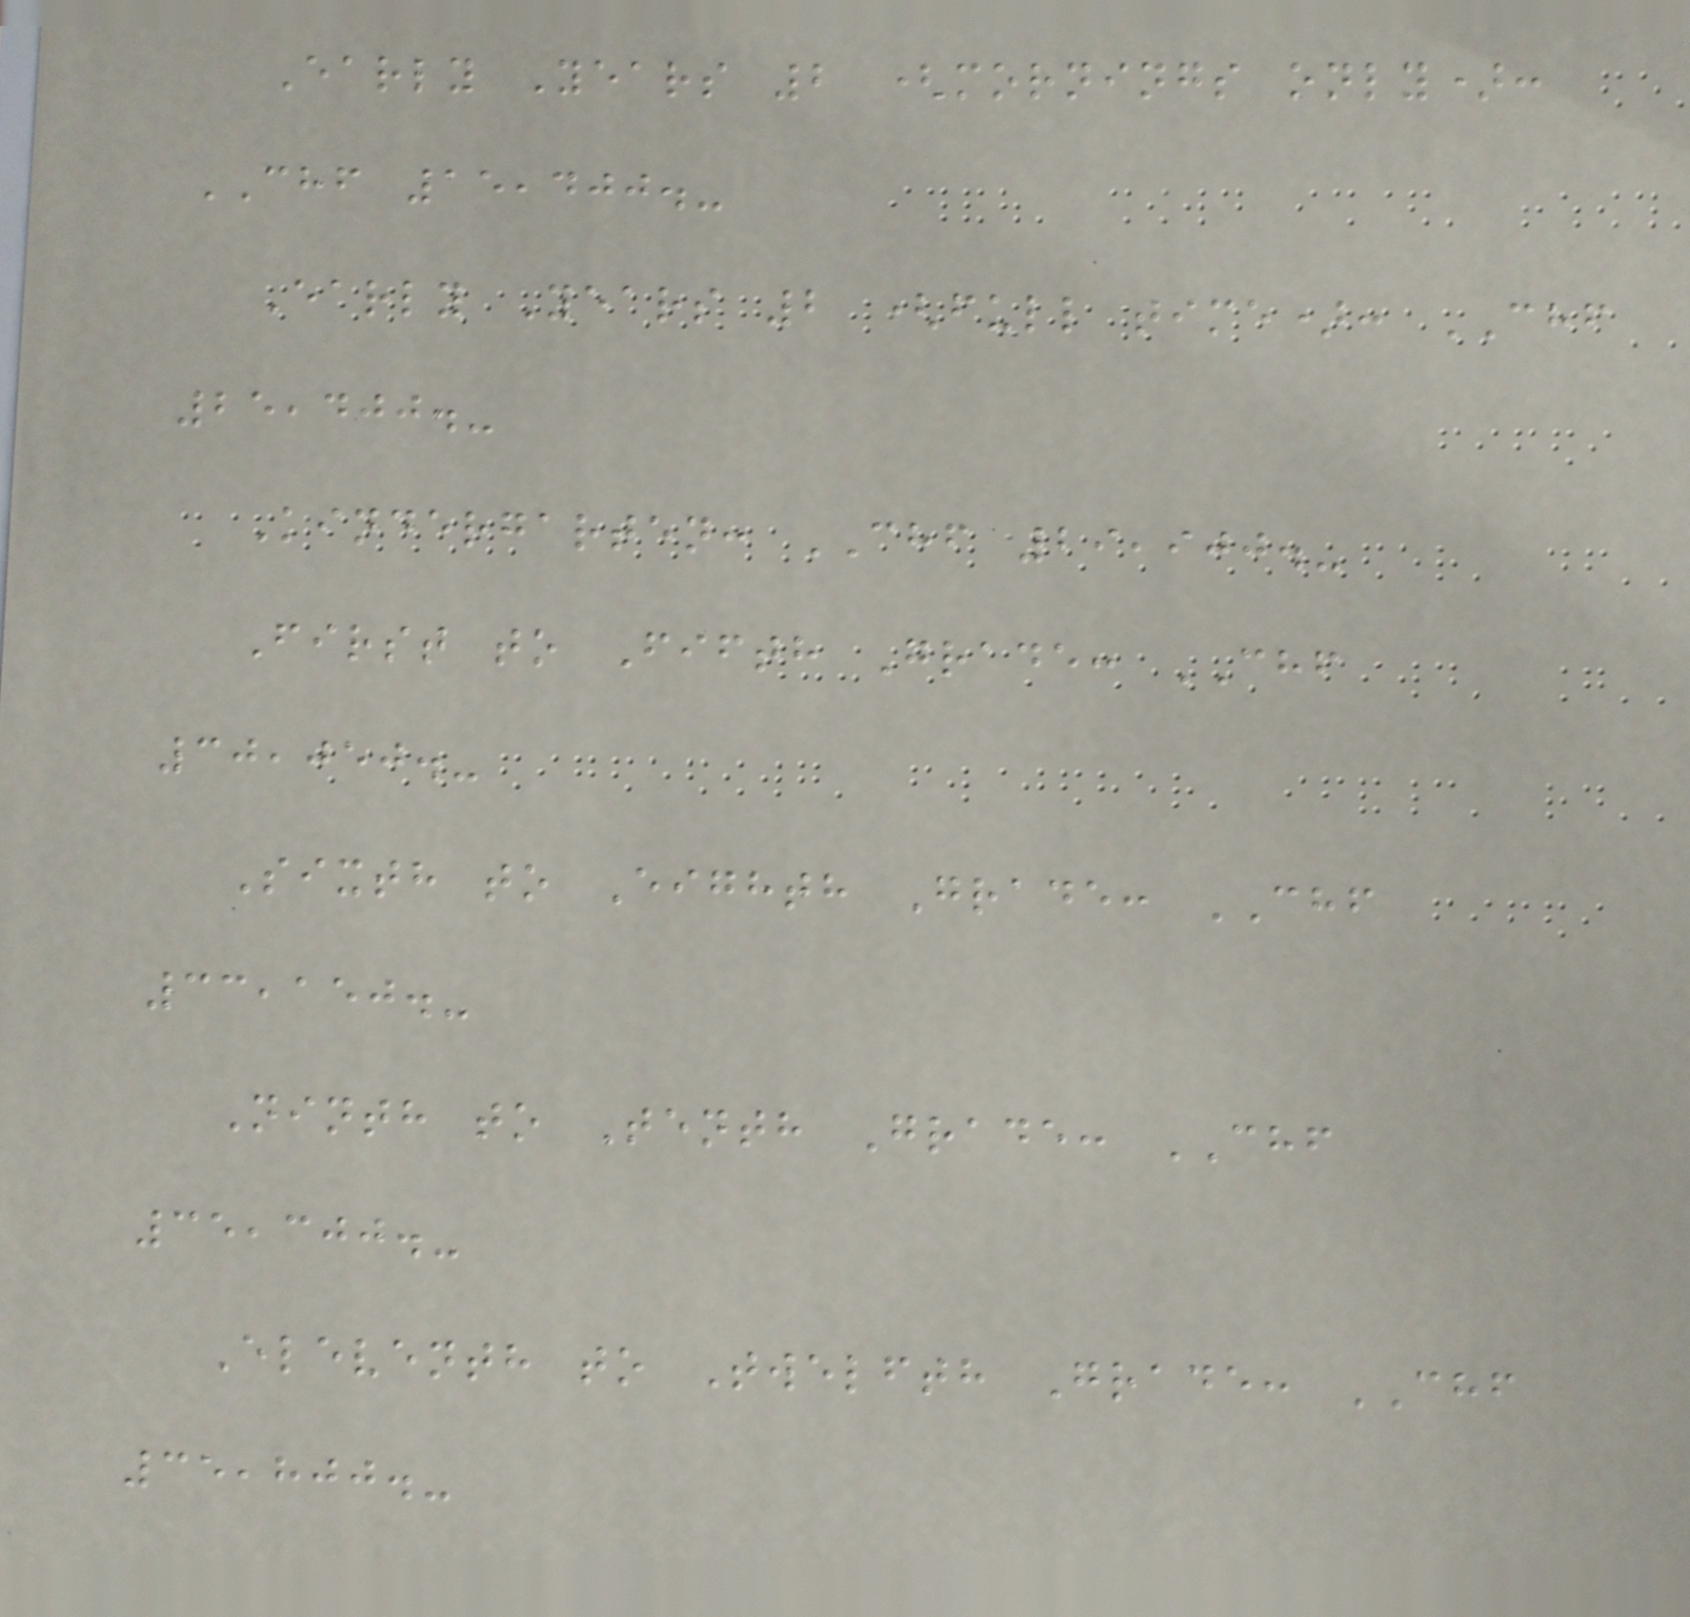Early Years 2 (mornings only):
CHF 15,400.-
Early Years 2 (full time): CHF
25,400.-
Kindergarten: CHF 29,900.-
First to Fifth Grade: CHF
30,050.-
Sixth to Eighth Grade: CHF
33,150.-
Ninth to Tenth Grade: CHF
35,300.-
Eleventh to Twelfth Grade: CHF
35,800.-
